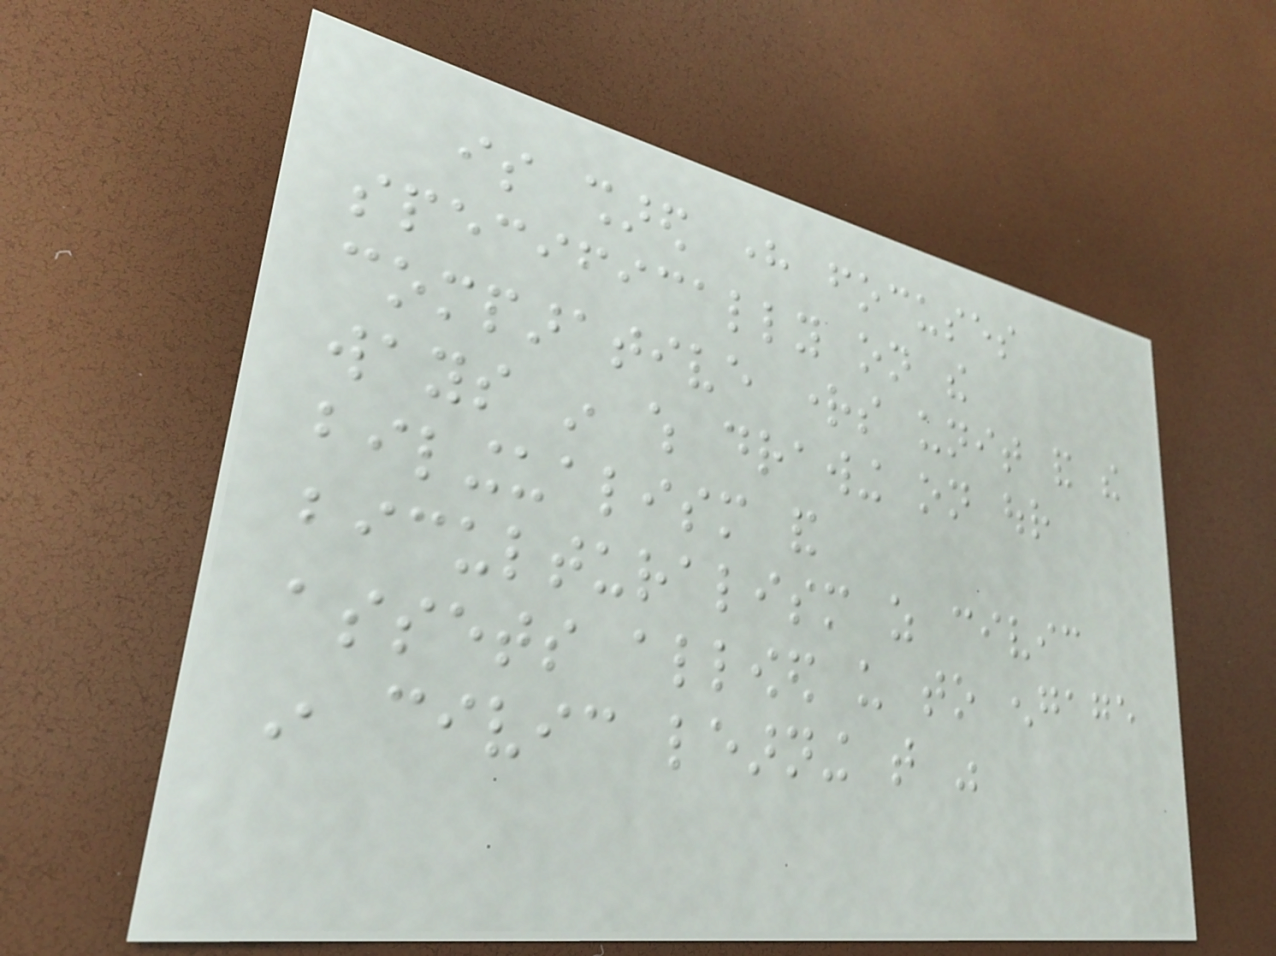is shared here focuses
specifically on the
comparative rights unit and the
ways in which drawing on our
bilingualism and
biculturalism as civic
assets allowed us to engage
in civic learning that was
